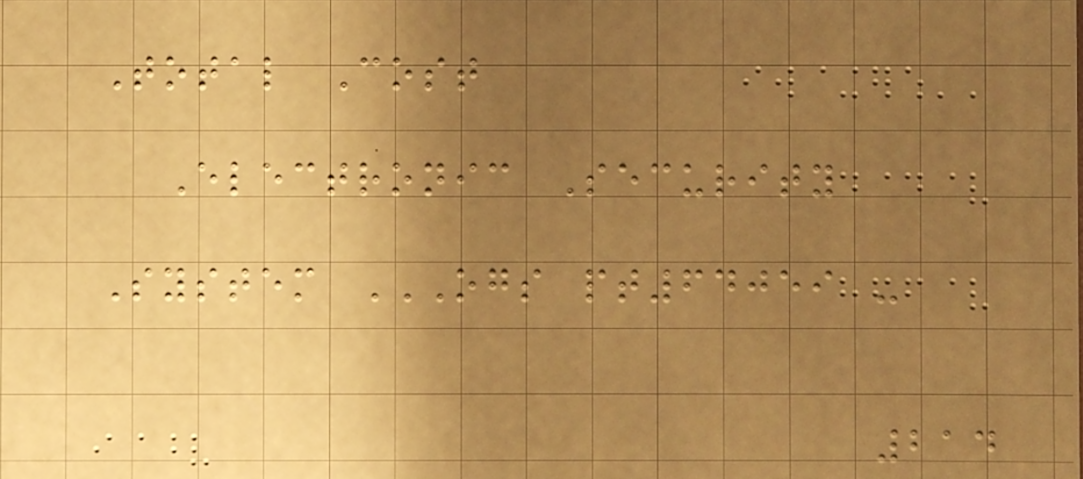Total Cost
Electronic Security
System OGS PT64059 -
214
